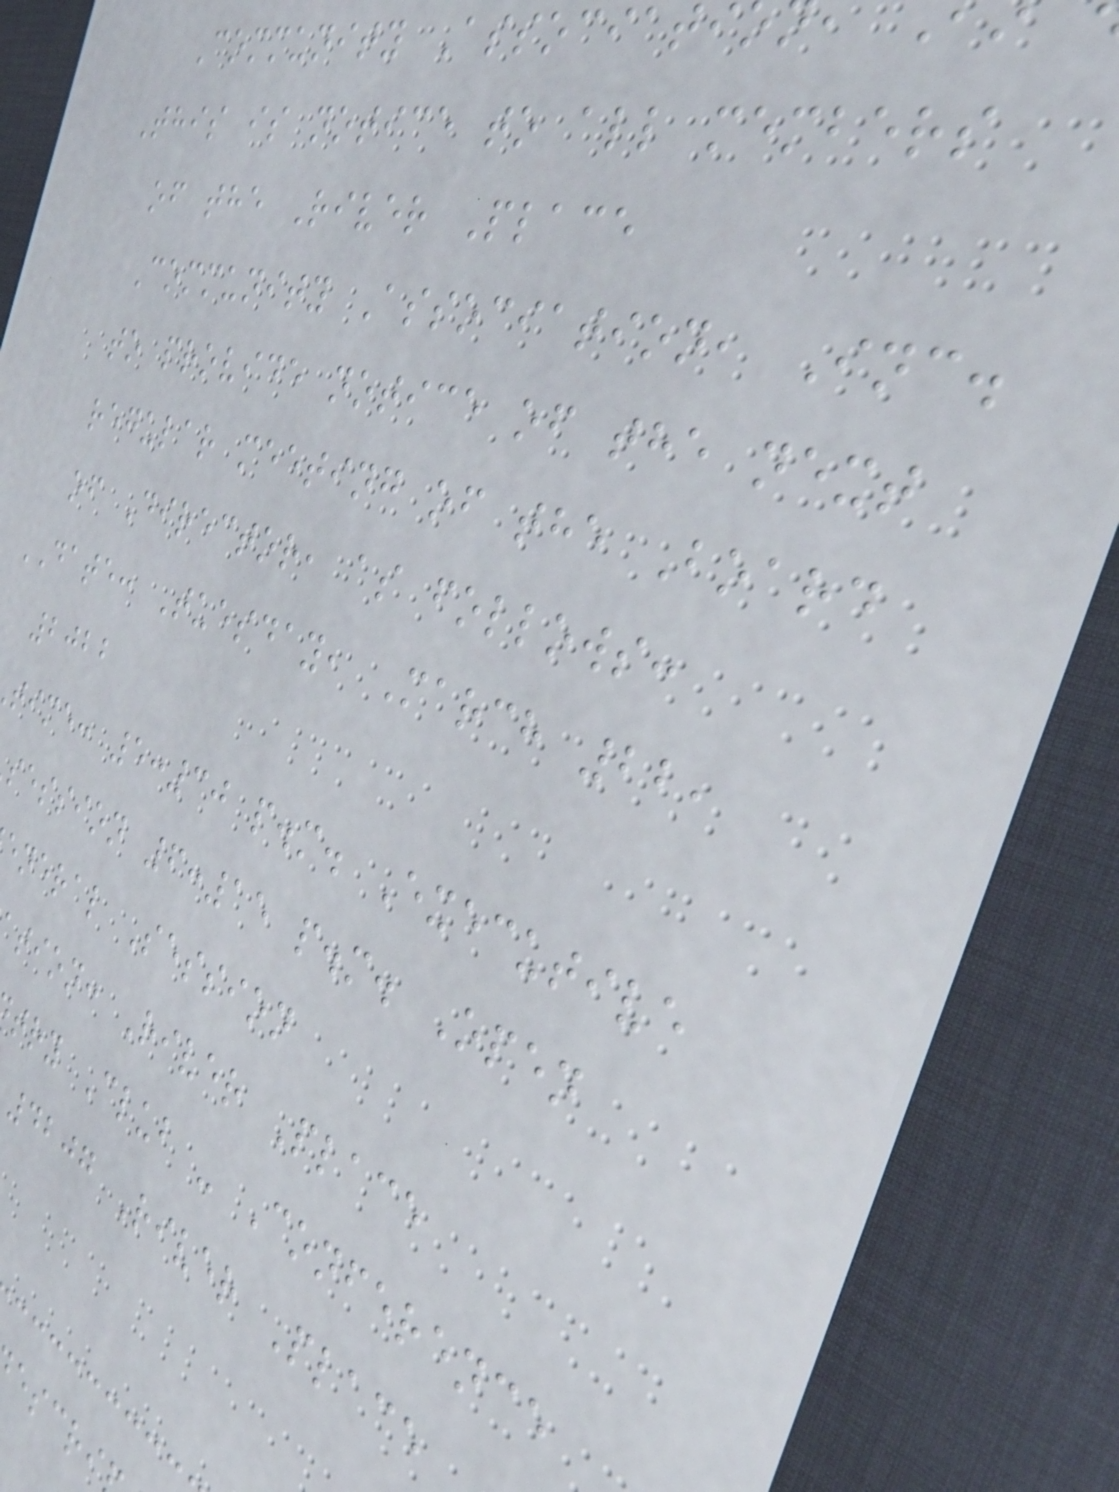Community Associati
This is notice to all members
of the River Place
Community Association, Inc.
to provide notice of the next
regular meeting of the Board
of Director, as follows:
DATE: Tuesday, March 22,
2022
time: 5:30 p.m. Executive
session 6:15 p.m. Open
eneral Session
tion: River Place
try Club - Conference
4207 River Place
